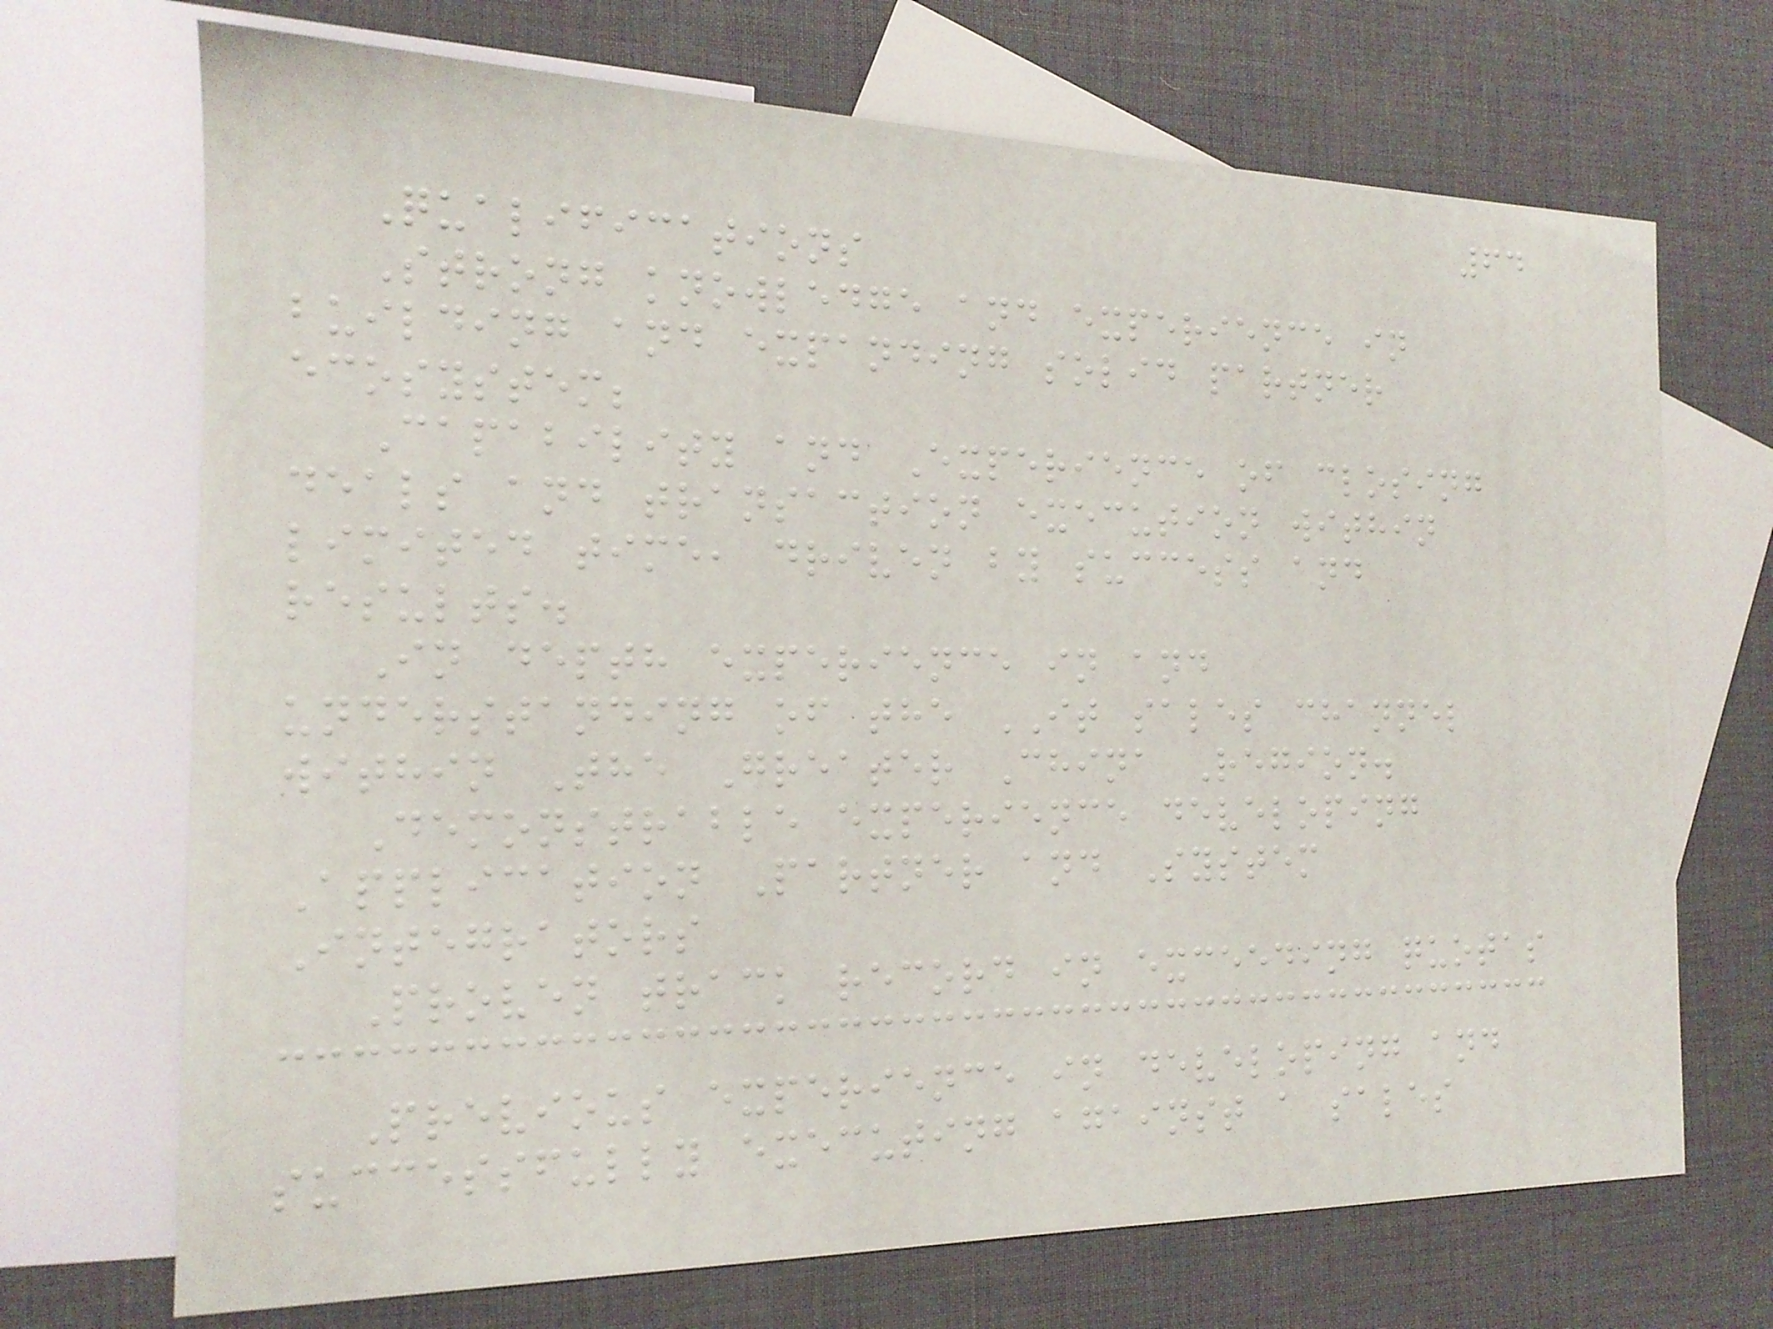64
Qualifications
Strong knowledge and experience in
building and expanding solid partner
ecosystem;
Capability and Experience of closing
deals and transaction execution within
limited time, driven by success and
results.
In depth experience in and
understanding of the IT sales channel
within The Greater China Region.
Demonstrable experience developing
Application Partner and System
Integrators
Proven track record in exceeding quotas
Previous experience in developing and
successfully executing against a sales
